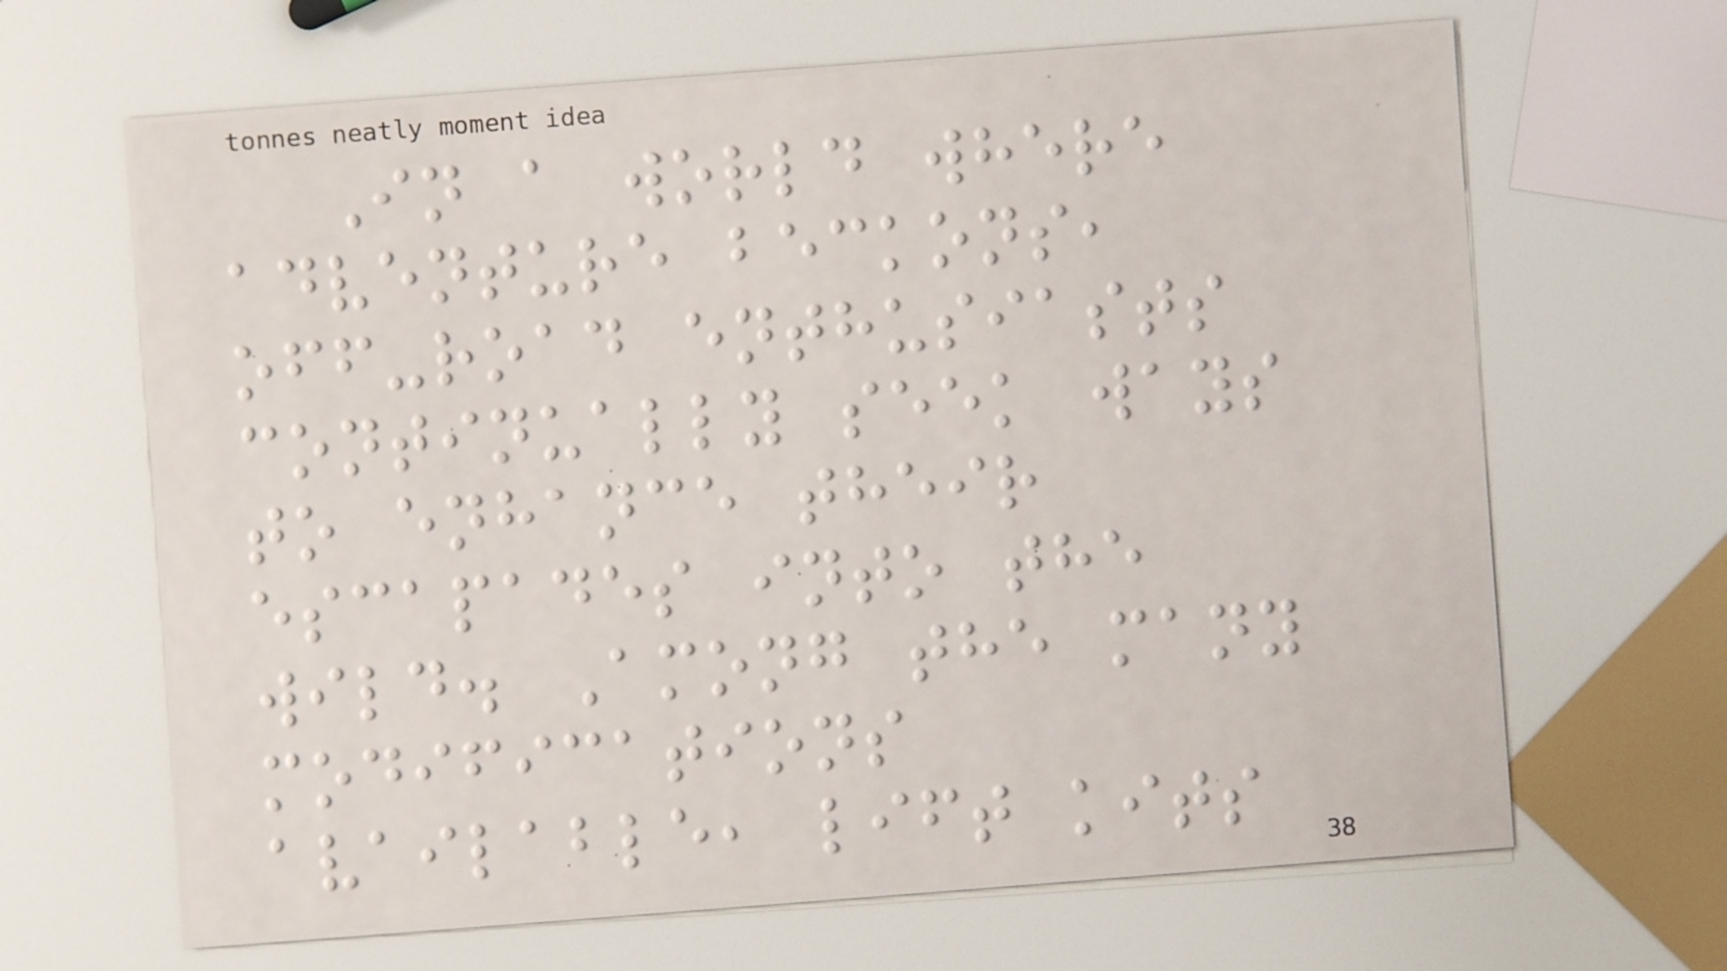In a world where
adventure beckons,
off-road enthusiasts
continually seek ways
to enhance their
escapades into the
wild. Among the many
modifications
available, lift kits
